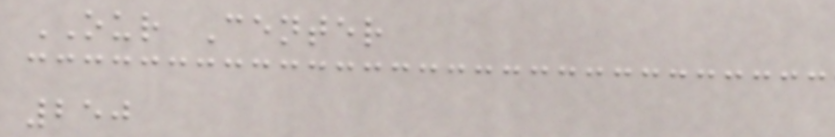OUR Center
250
